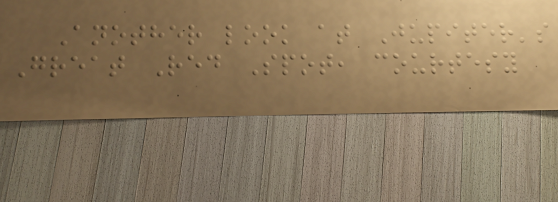Another look at Jupiter's
Great Red Spot, courtesy
